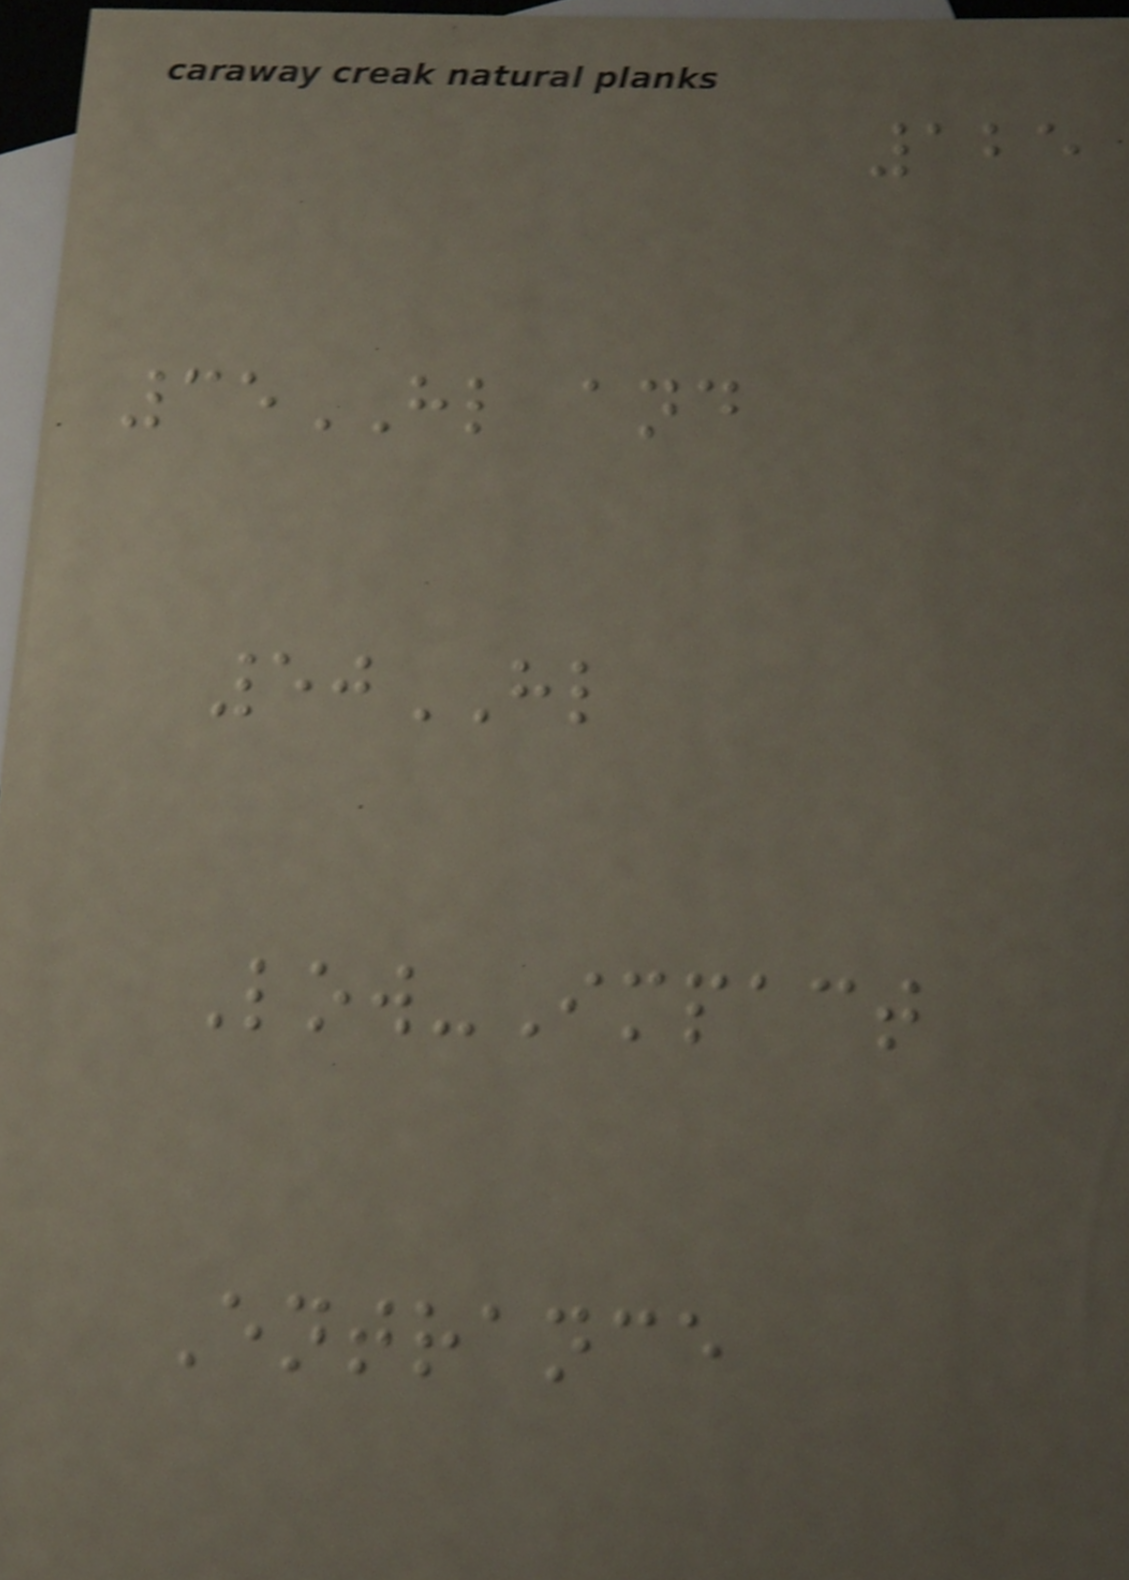125
35HL and
50HL
Low-Impact
Entrance
